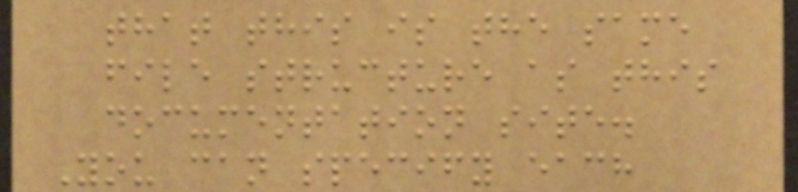that this is the same
file structure as this
documentation site.
You can specify each
